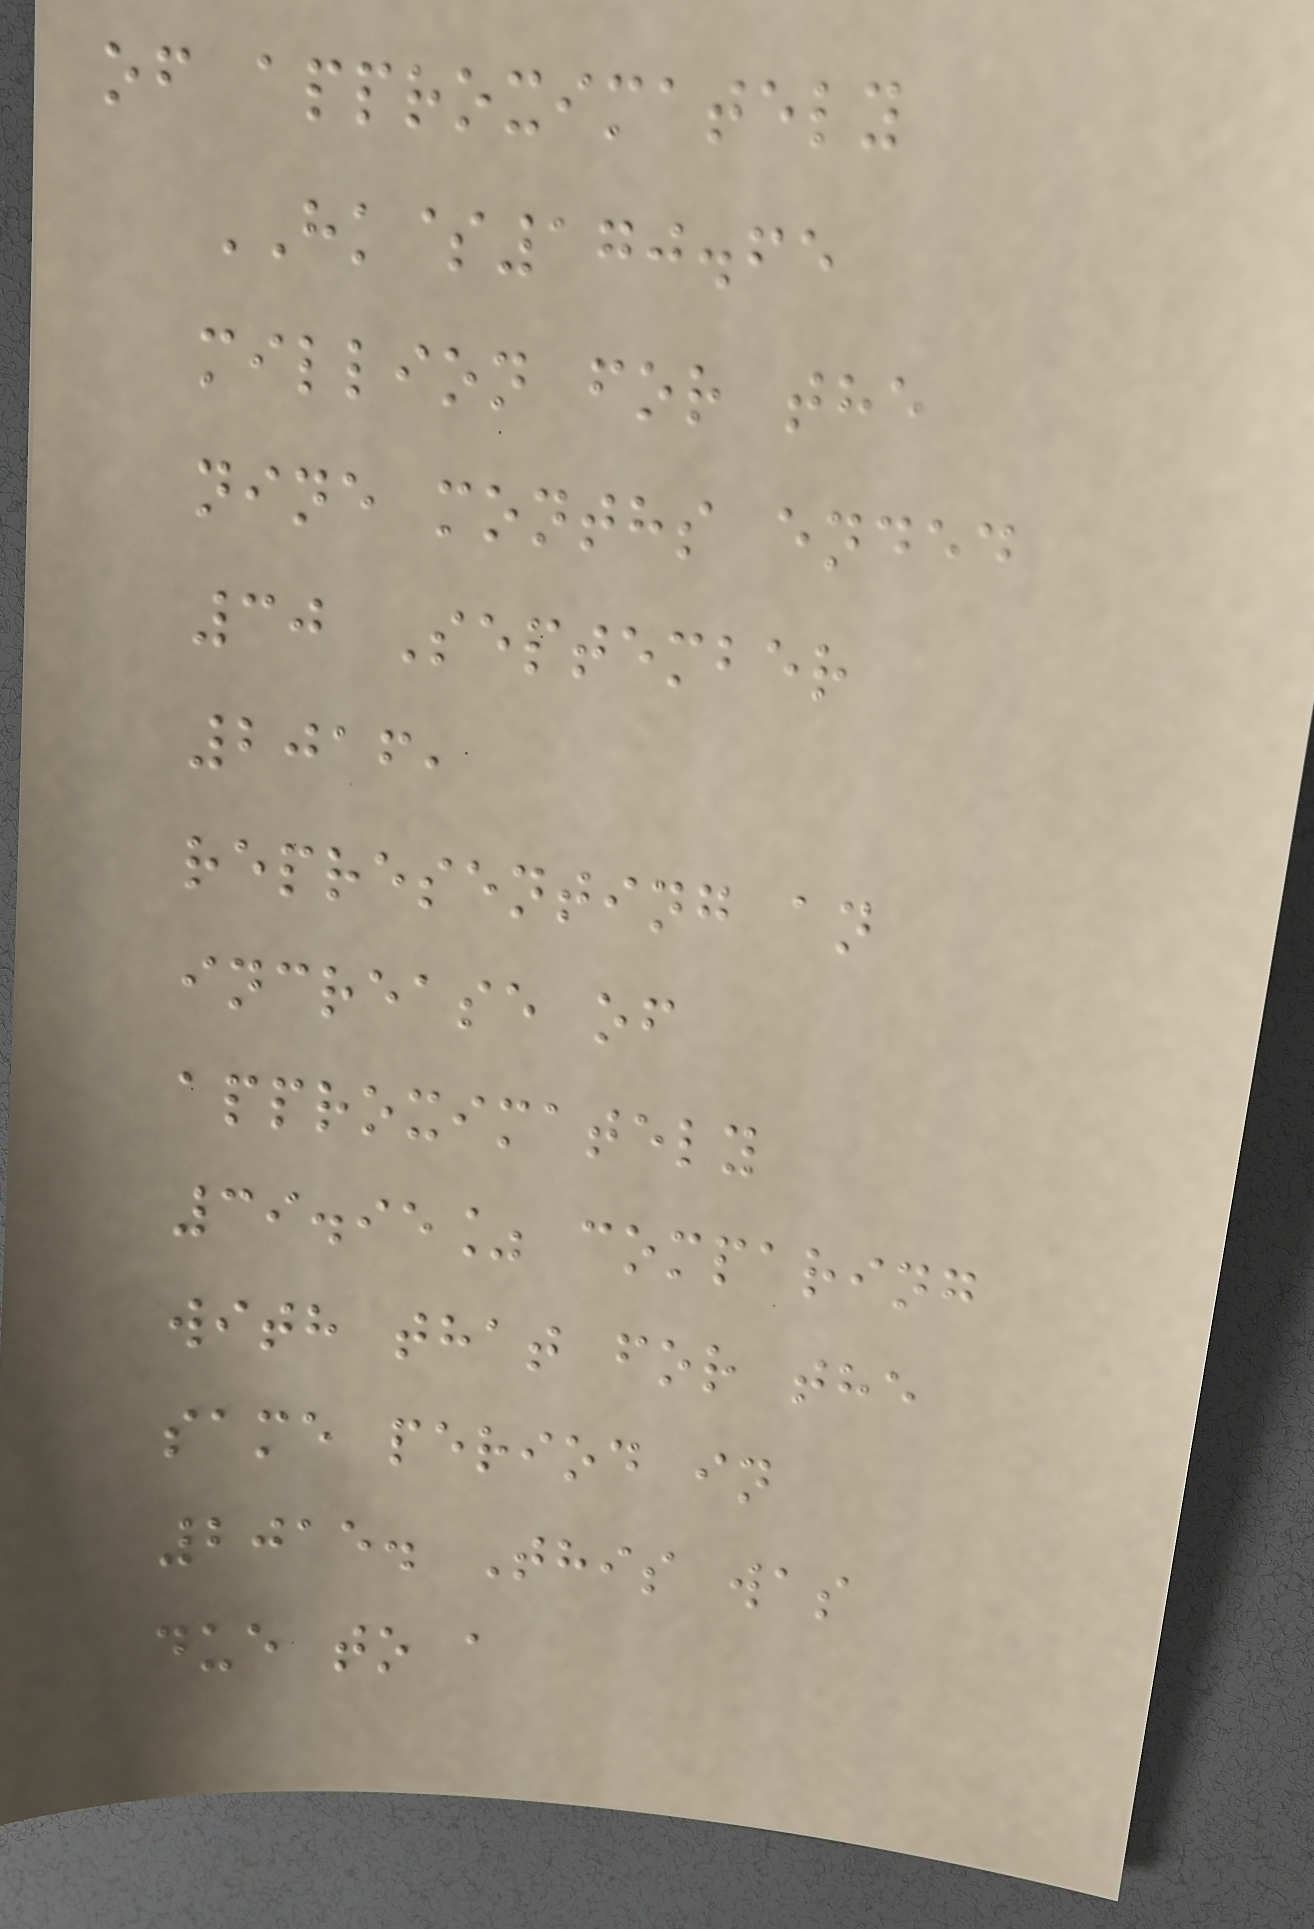of approximately
HK$170.65
million for the
nine months ended
30 September
2016,
representing an
increase of
approximately
39.95% comparing
with that for the
same period in
2015. This was
due to a
